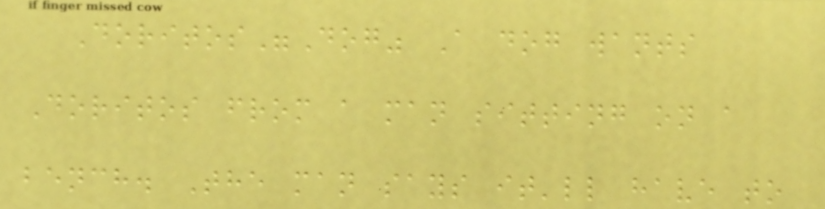Doritos"Dog" A dog wants
Doritos from a man sitting on a
bench. The man says it'll have to
